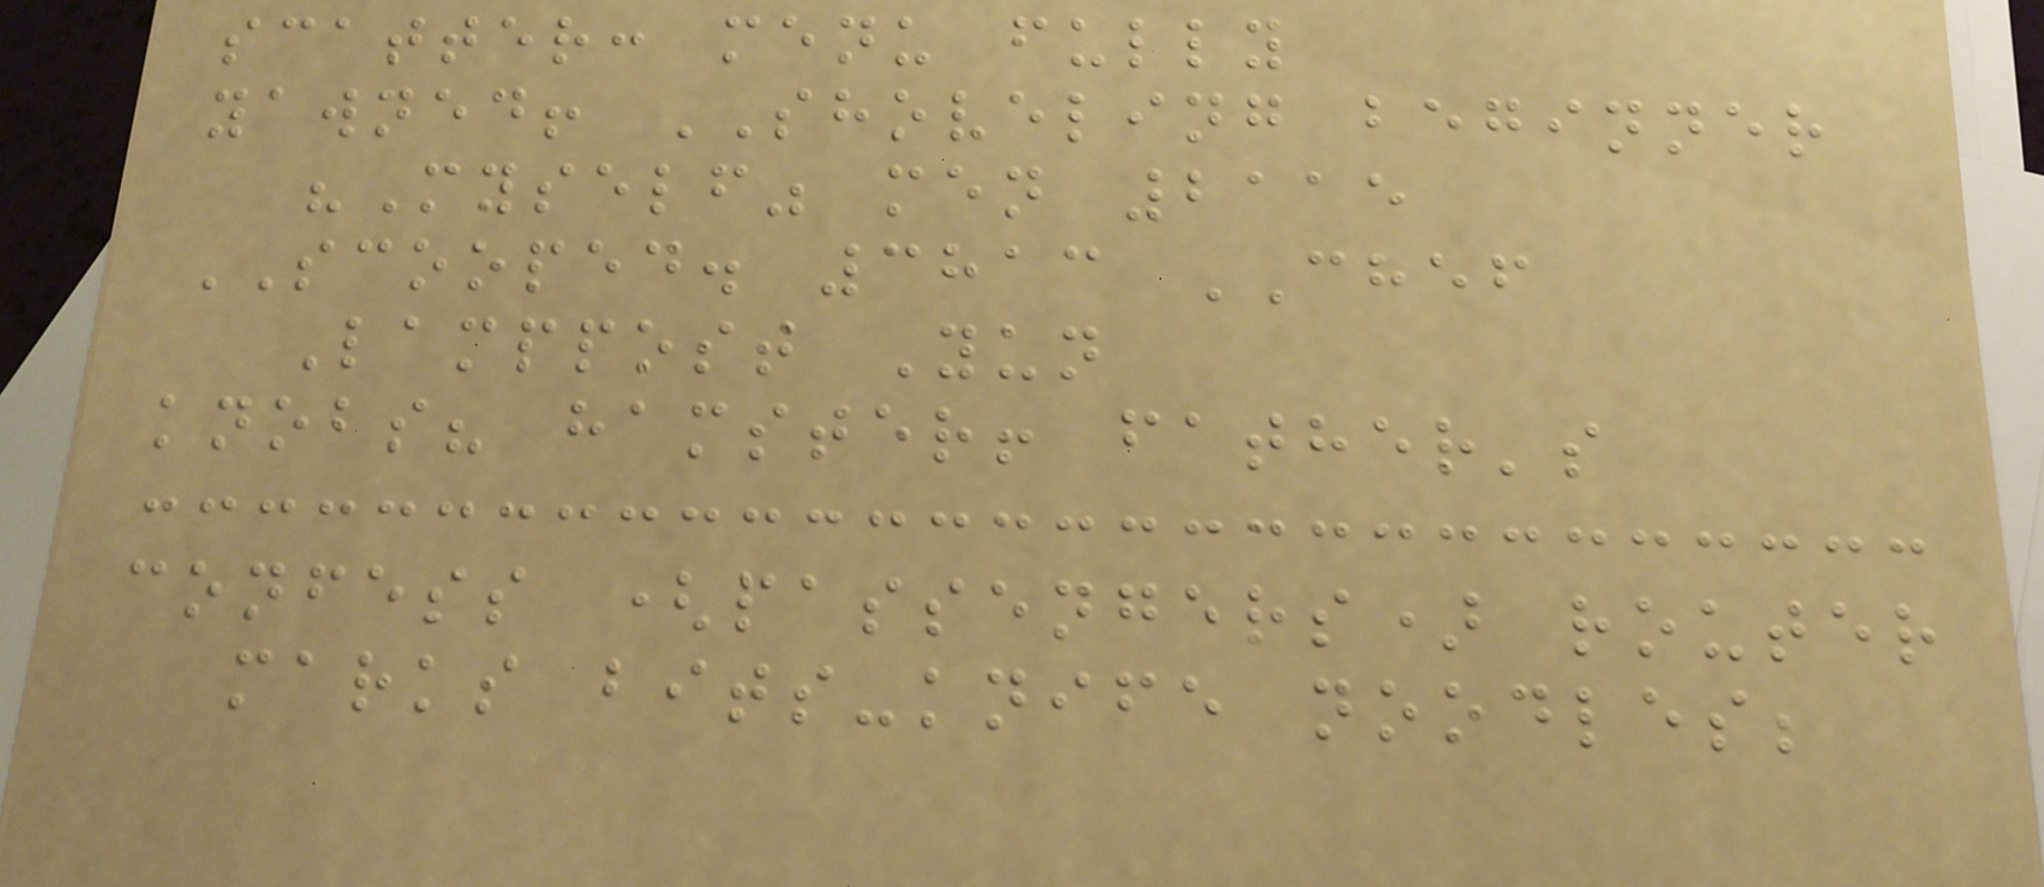scatter: menu fully
yawned! SHOVELING beginner
"Myself" men 2115
SCOOPED. 3813 CHEF
Lamppost Yun
knobs? hamster! father's
confess (passengers) router
marks bits-knife noodles;
